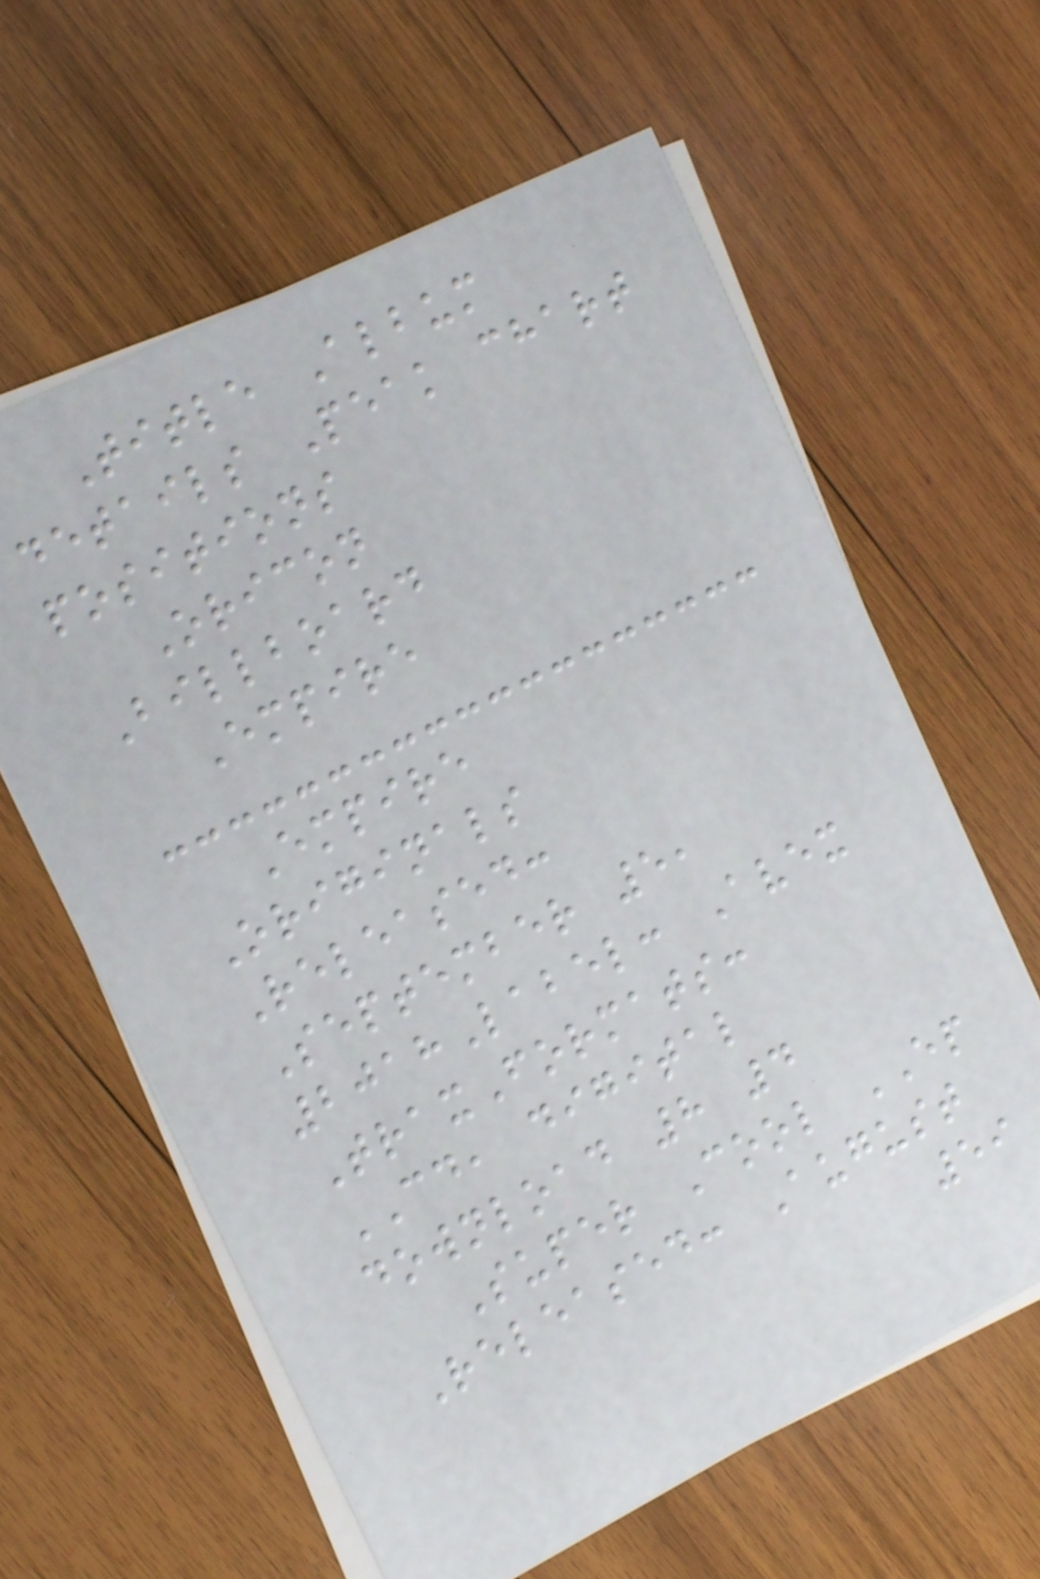Title Album
details Peak chart
positions
Oricon
Billboard
Empire
Empire
Originals
Released:
September 5,
2018Label: Avex
TraxFormats:
CD, digital
download 8 4
Super Cool EP
Released: August
59
